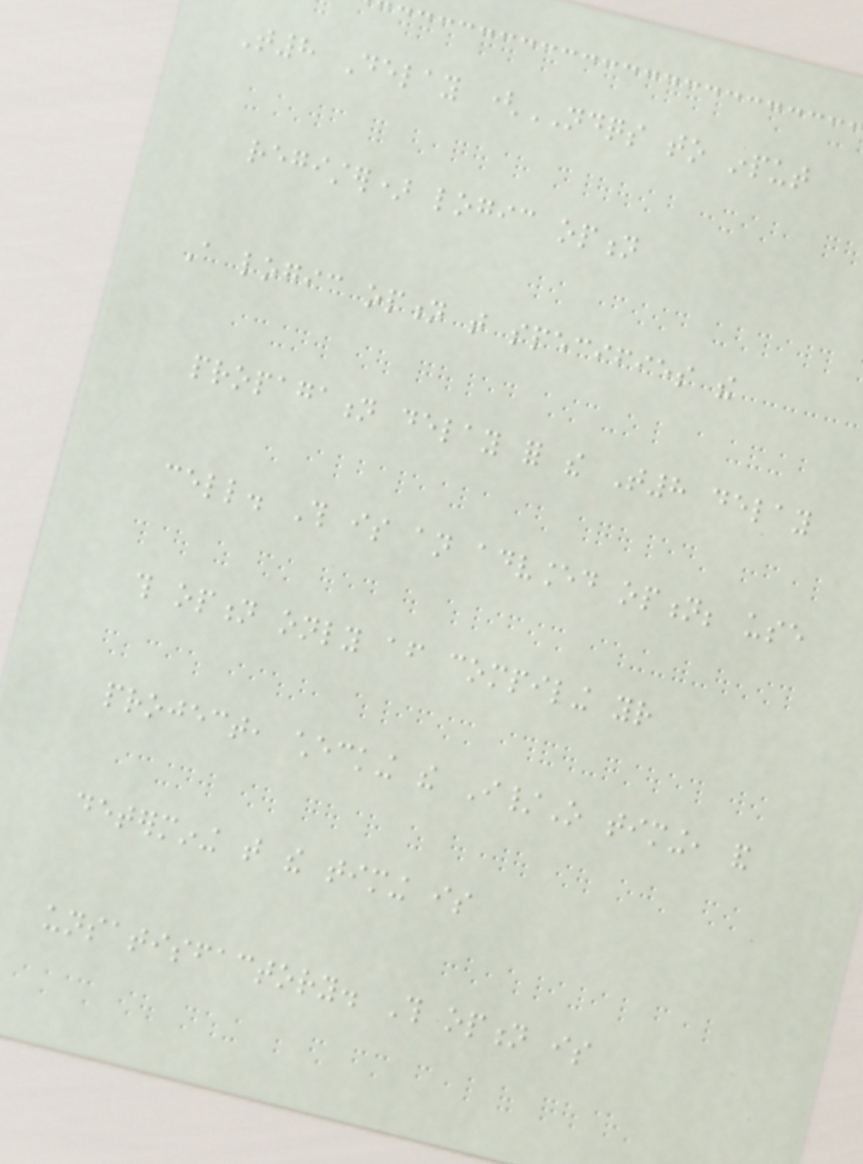T8 Delay (NDQS to input
register) logic option
A logic option that specifies the
propagation delay for the T8 delay
cell. This is an advanced option; use
this option only after compiling your
project, checking the I/O timing, and
determining that the timing is
unsatisfactory. This option is
